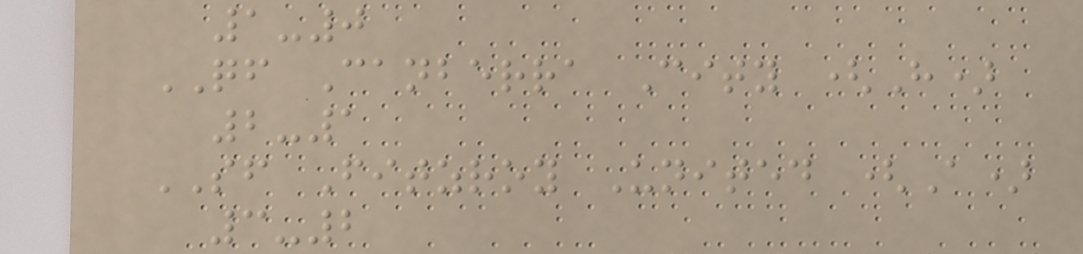1-0
QF Canberra City (H)
2-1
SF Fitzroy United (A)
3-2
